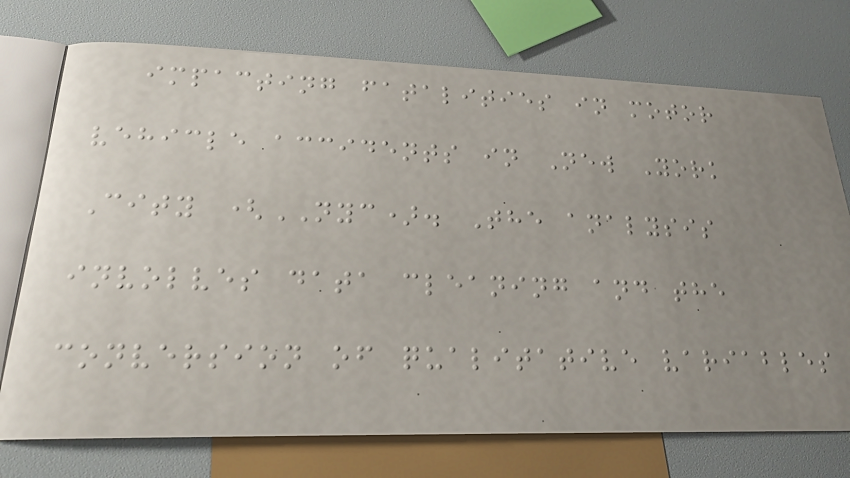impacting fatalities in motor
vehicle accidents in New York
City (NYC). The analysis
involves data cleaning and the
conversion of qualitative variables
